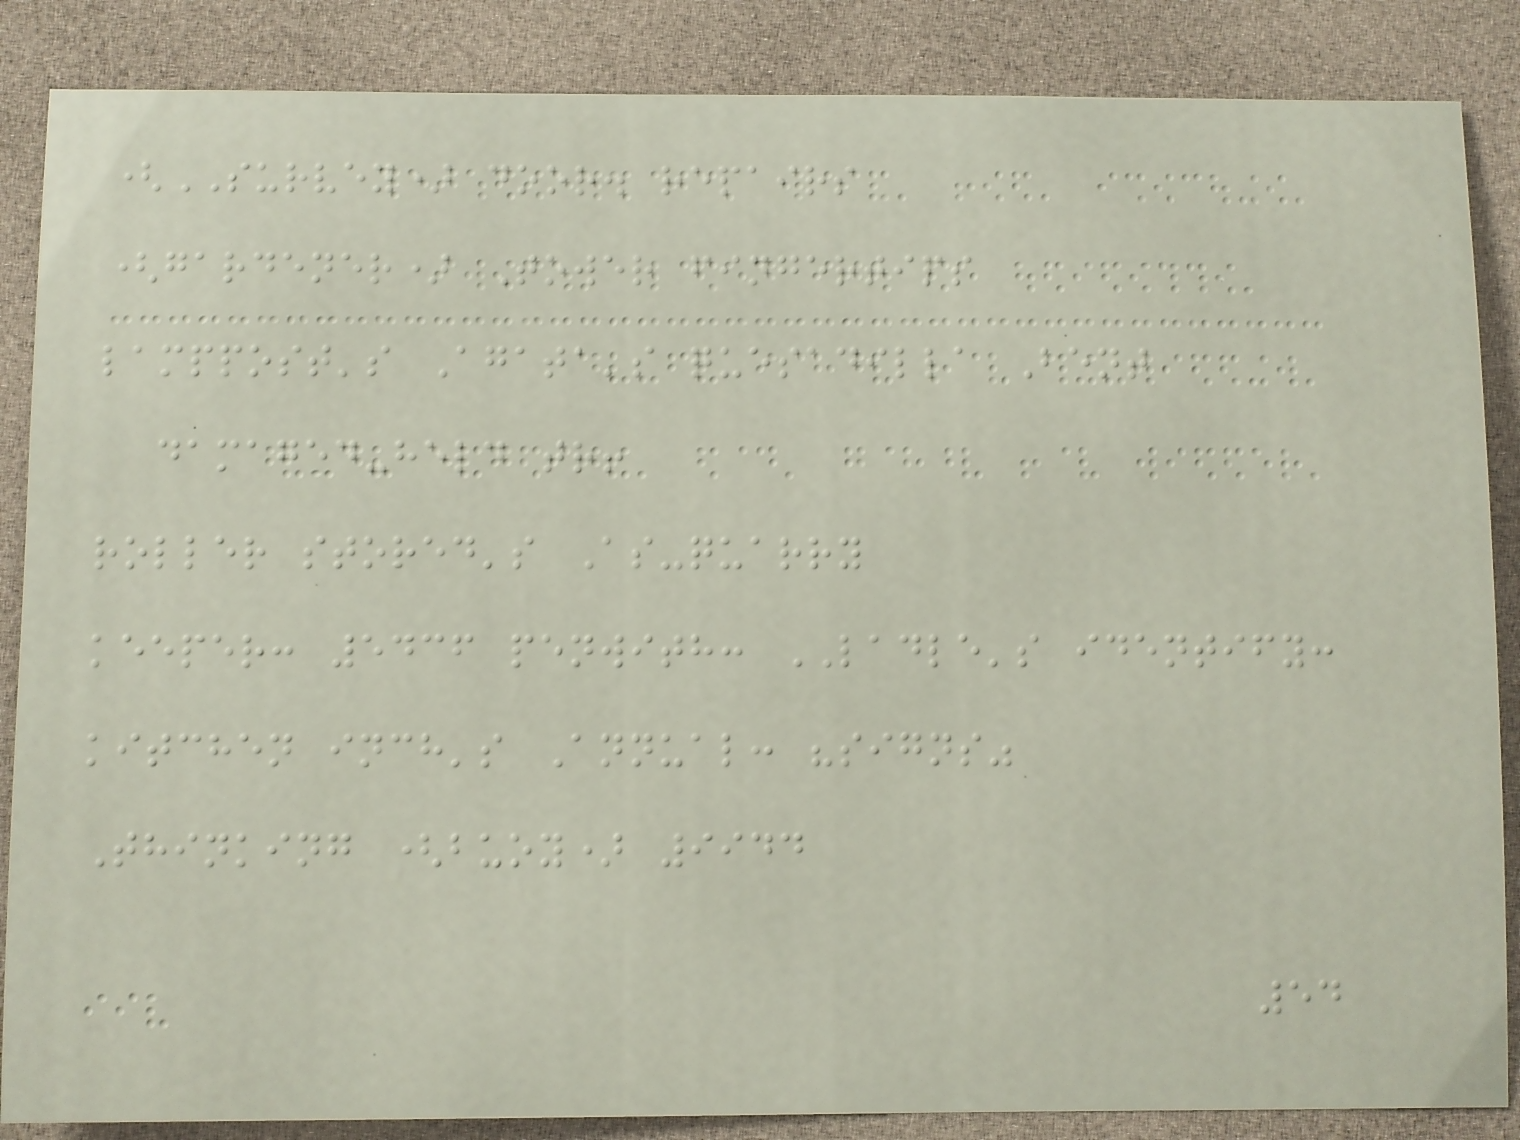(SURVEY) door. repairs
(gardener) Tower fingertips
lamppost's Agata's quesadilla Bent
damaged-held tr!
roller stored's As-quarry
keeper: 5436 penwith: LADLE's identify:
kitchen inch's Annual: "signs"
Thinking (buoy) 9944
54
